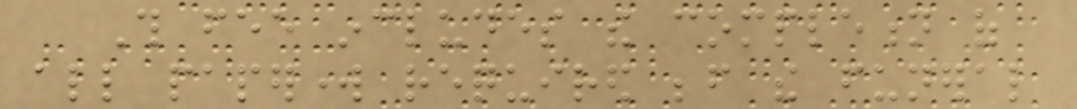This fee includes the completion of
all paperwork required before the funeral
